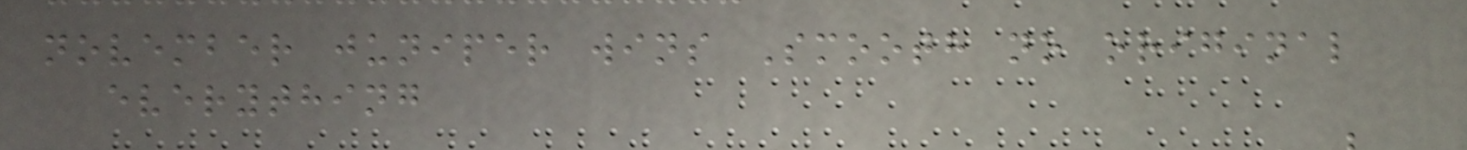november juniper wins Smooth no original
everything
